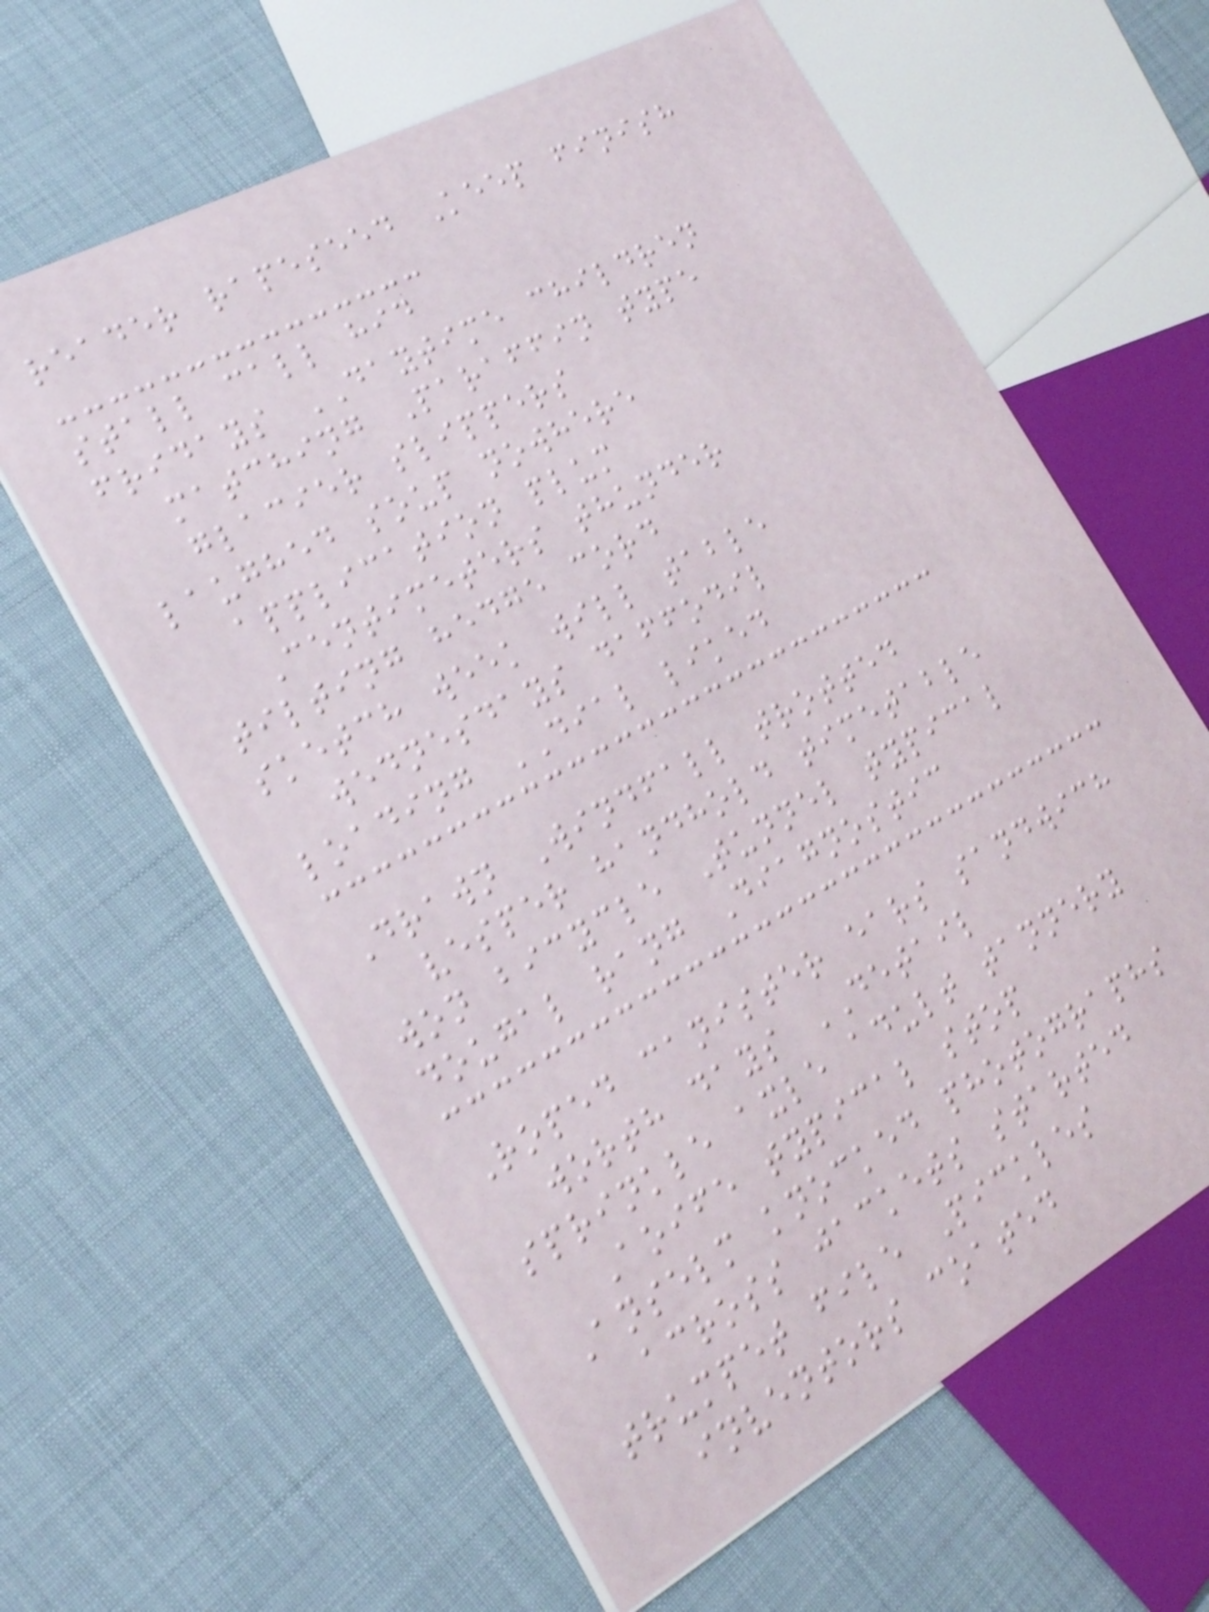reader rapeseed Keep finish
stall call hid
fridays DAYTIME children
matching Paraffin type
glacier slippers
laughed soup nowhere
application plum
Centimeters thunder
tilting hedge cord
sketch week will table
wednesdays daffodil
loading DIAL liked
Drawn Windfall trotted
vesper handhold timetable
won bicycle Tunnel typical
dougal rang Diagnostic
Roped canister ears sandwich
worth days DETAIL
sprinkle axle adult tannery
Aoife typical stop
Anselm knocked photographs
across jackets started
trumpet file Pickles
inventors coated
